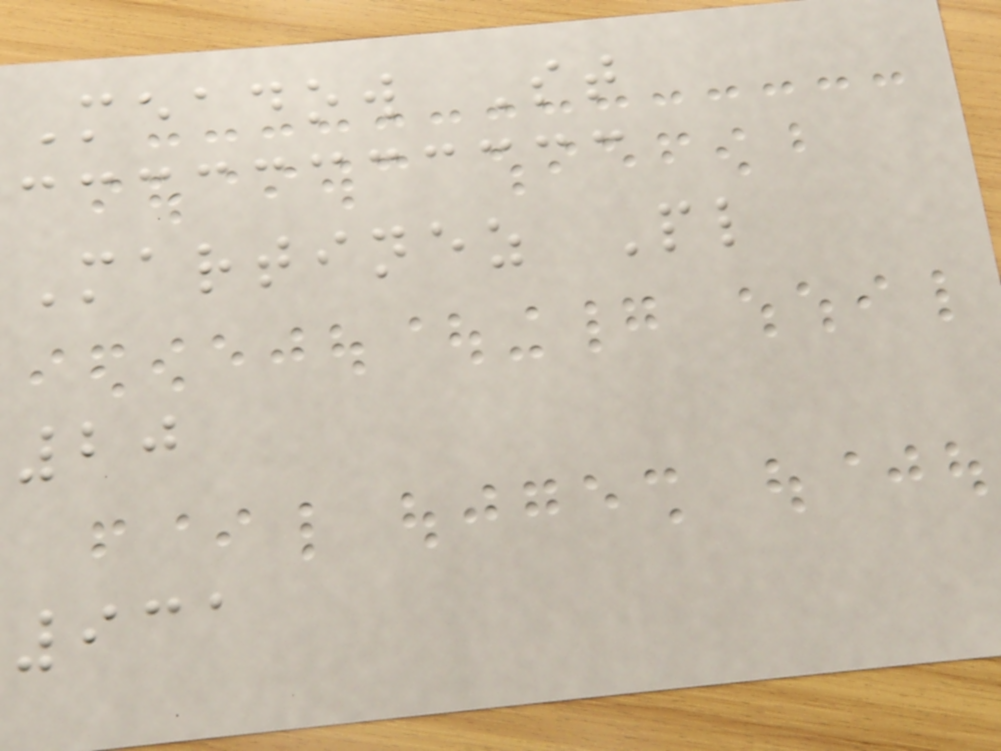Meadow St
Martinez Pl
20
931
